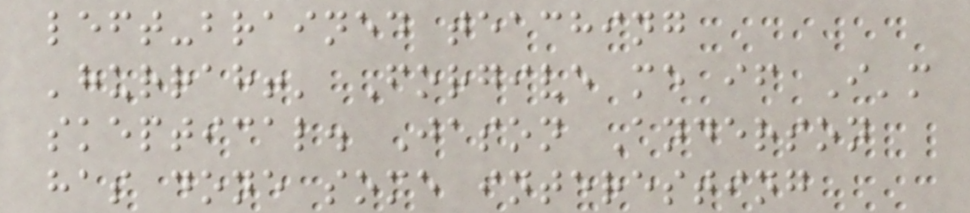left-brained teaching
'hurrah!' Forgive me if I'm
skeptical. Jason Anderson
has done some interesting
